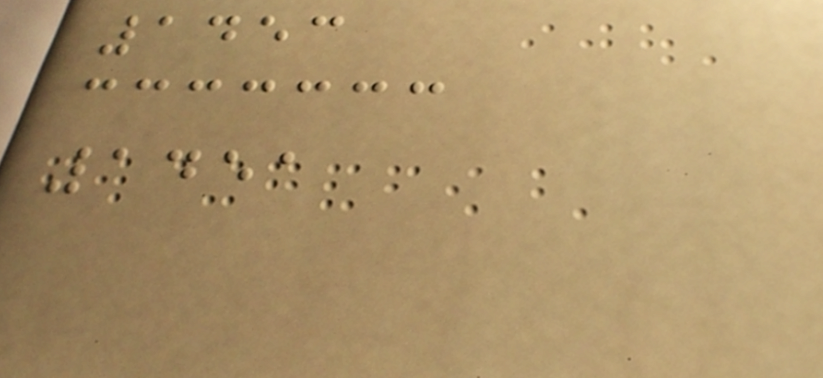1453
1451
